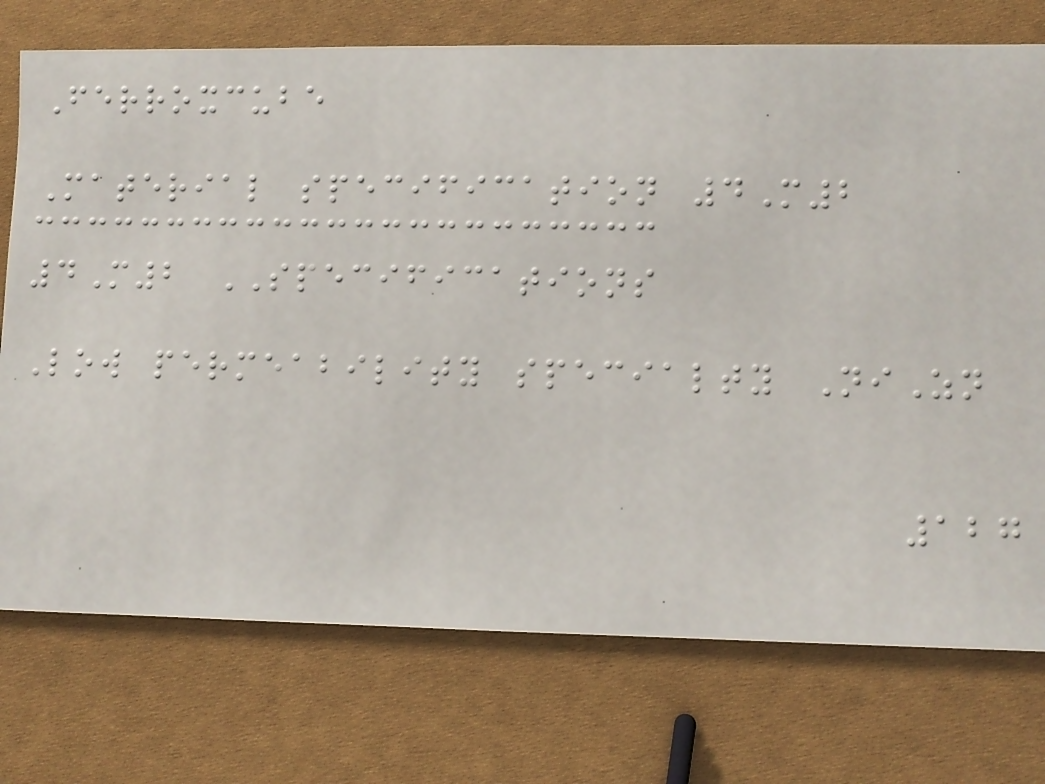Ferroxcube
Material specification 4M2
4M2 SPECIFICATIONS
Low permeability specialty NiZn
127
